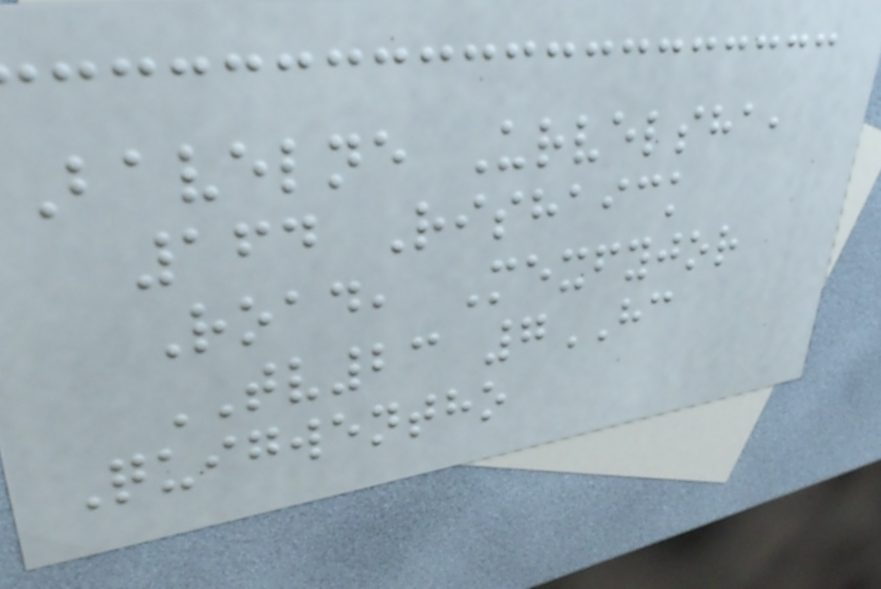Bavelne Urvelsha,
164 Rishaick
Road, Mexfyjor
TV23 7HC
Quigwentho
